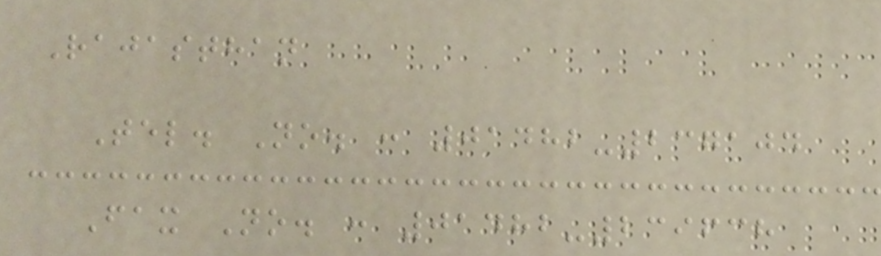Rajasthan
Tel. No. : 01482-237104
Fax No. : 01482-239638
